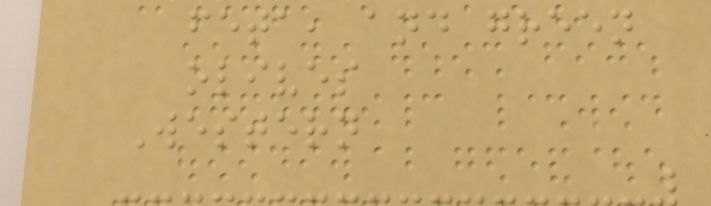feta, and green
olives
Western
